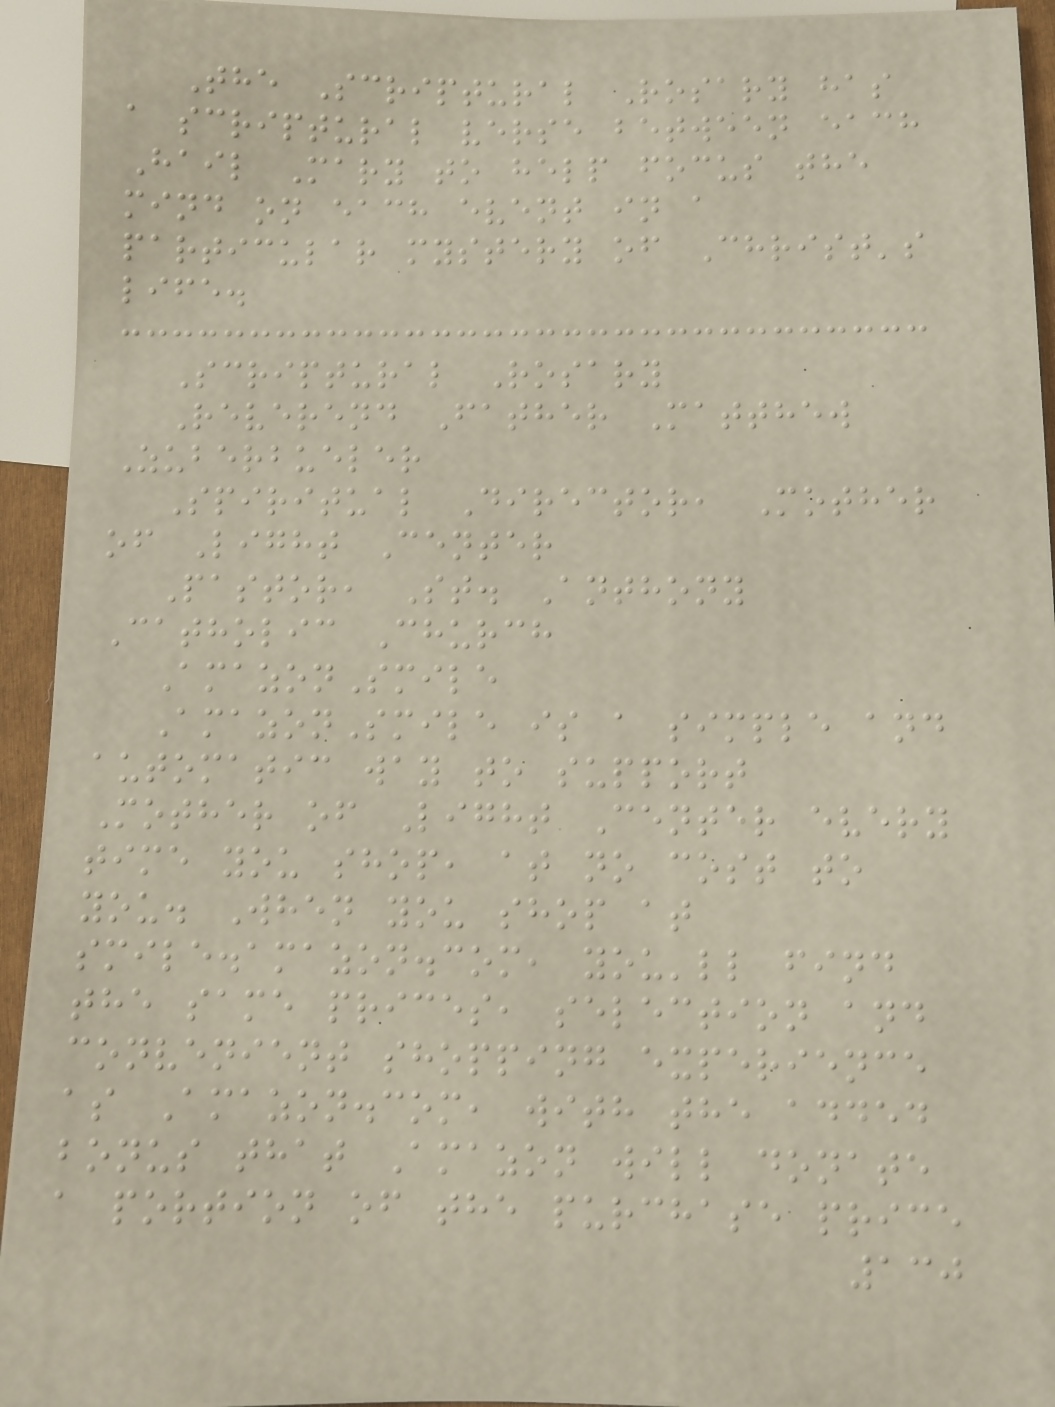The Scriptural Rosary has
a scriptural verse between each
Hail Mary to help focus the
mind on each event in a
particular mystery of Christ's
life.
Scriptural Rosary
Reverend Father Matthew
Zuberbueler
Spiritual Director, Mother
of Light Center
Pastor, St. Anthony
Catholic Church
AmazonSmile
AmazonSmile is a simple and
automatic way to support
Mother of Light Center every
time you shop, at no cost to
you. When you shop at
smile.amazon.com, you'll find
the same prices, selection and
convenient shopping experience
as Amazon.com, with the added
bonus that Amazon will donate
a portion of the purchase price
130
